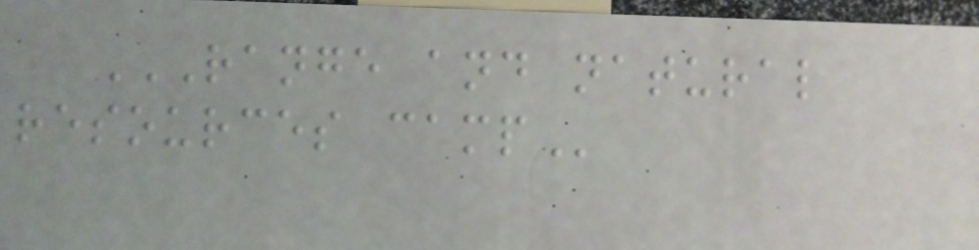RANGE AND NATURAL
RESOURCES CAMP
